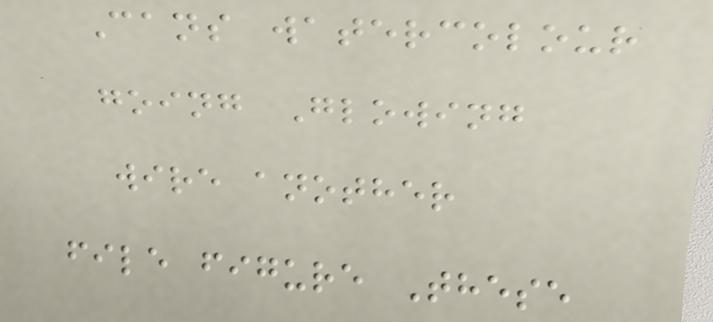Cans watercolour
going Glowing
wire another
file figure These
